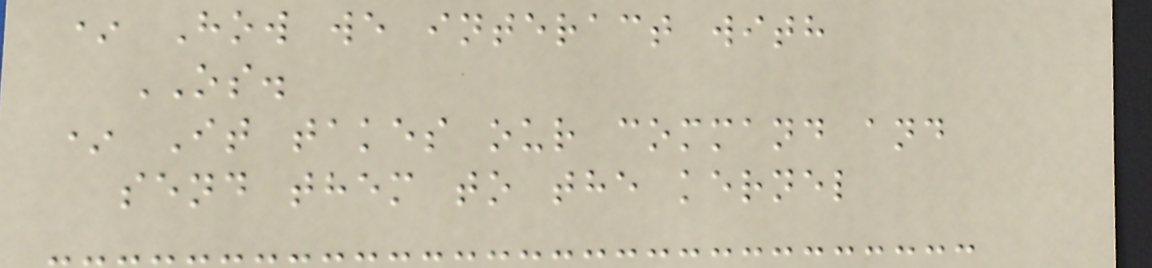* How we interact with
OS.
* It takes our command and
send them to the kernel
